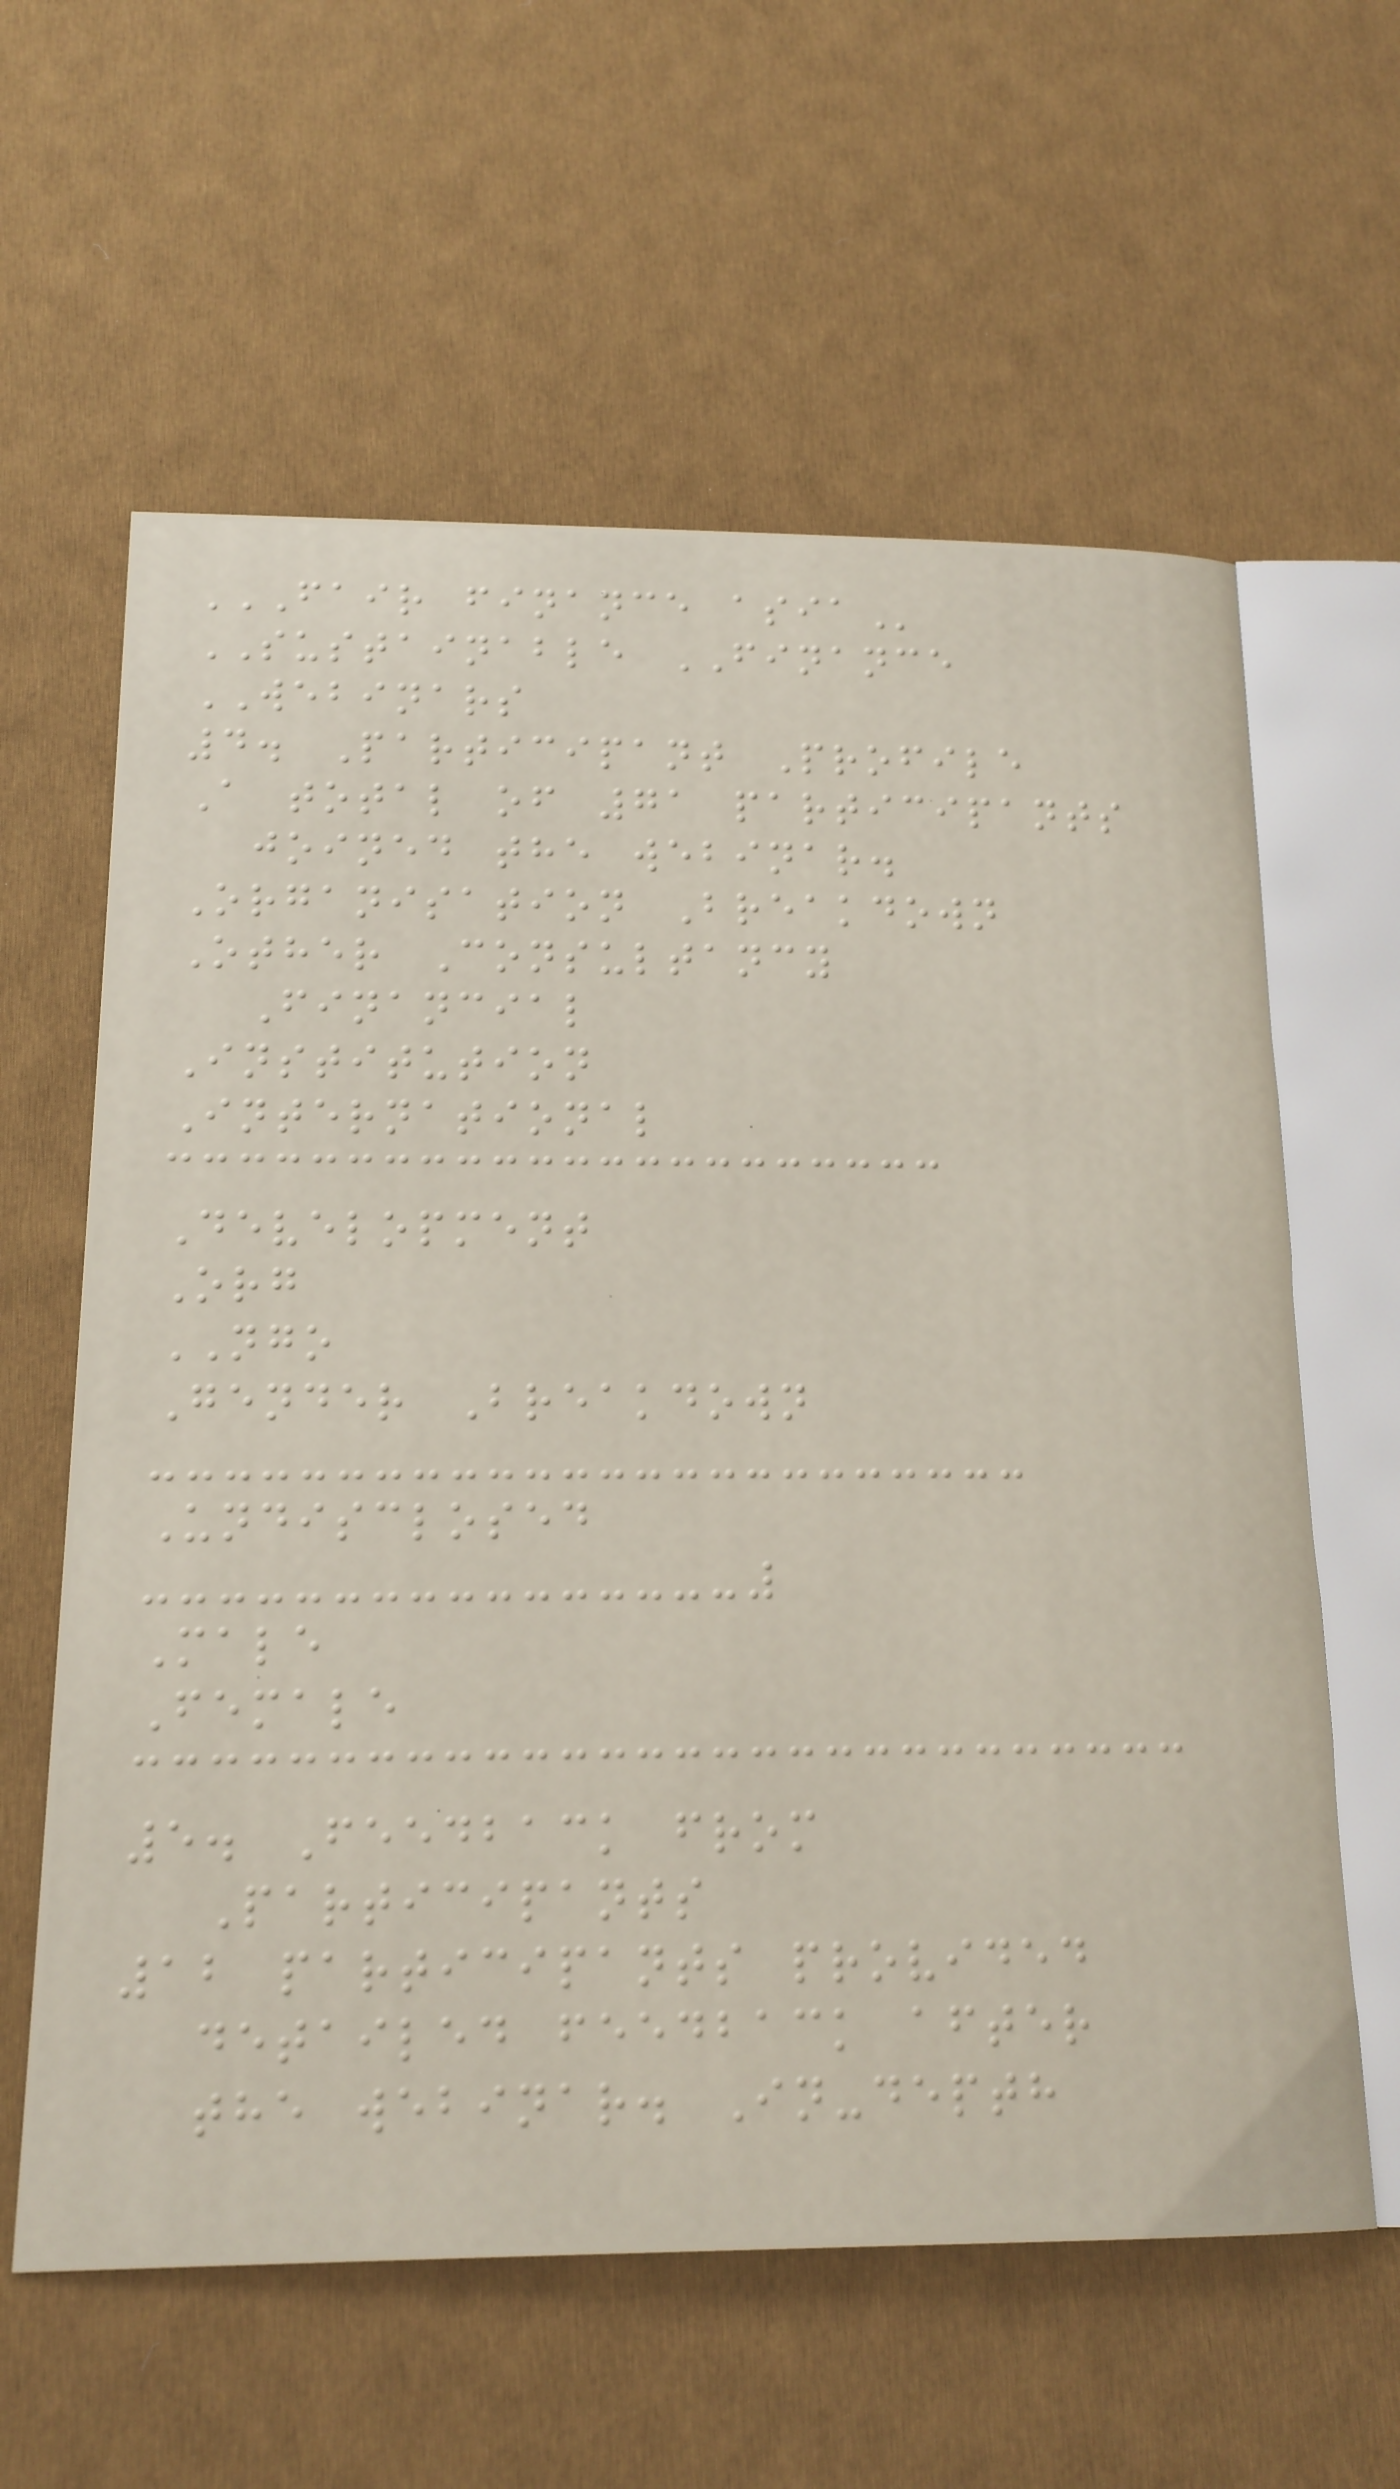FAIR FINANCE ASIA
SUSTAINABLE FINANCE
WEBINARS
4. Participant Profile
A total of 71 participants
joined the webinar.
Organisation Breakdown
Other Consultancy
Financial
Institution
International
Development
Org
NGO
Gender Breakdown
Undisclosed
Male
Female
5. Feedback from
Participants
12 participants provided
detailed feedback after
the webinar. In-depth
